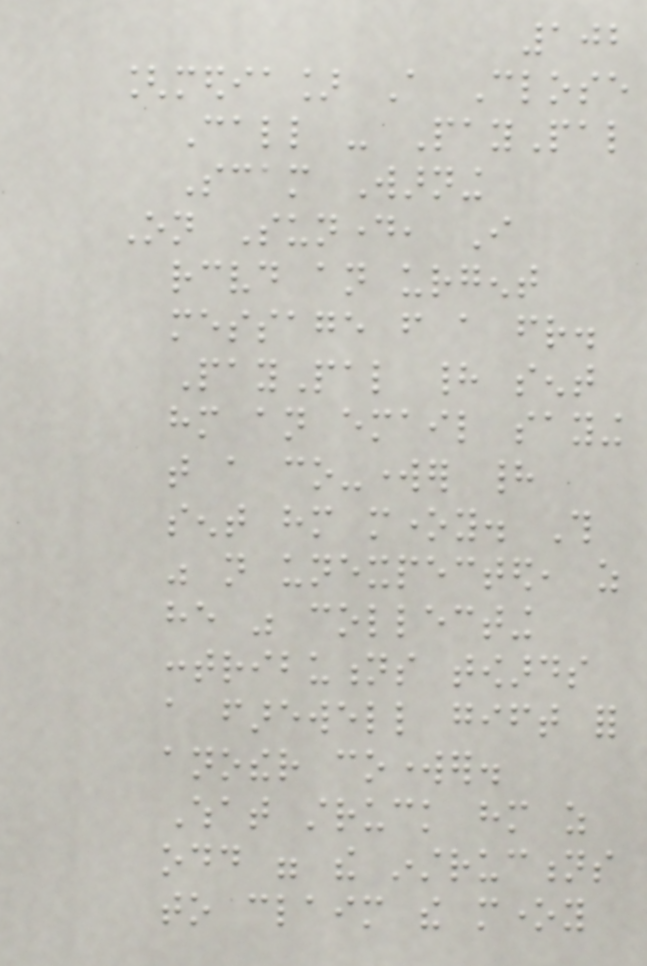102
[media] A Close
Call - PayPal
Scam Warning
On Sunday, I
received an urgent
message from a friend.
PayPal had sent
him an email saying
that a co-worker had
sent him money. This
was not unexpected, as
he was collecting
contributions towards
a farewell gift for
another coworker.
What struck him as
odd were the instructions
to claim the money
